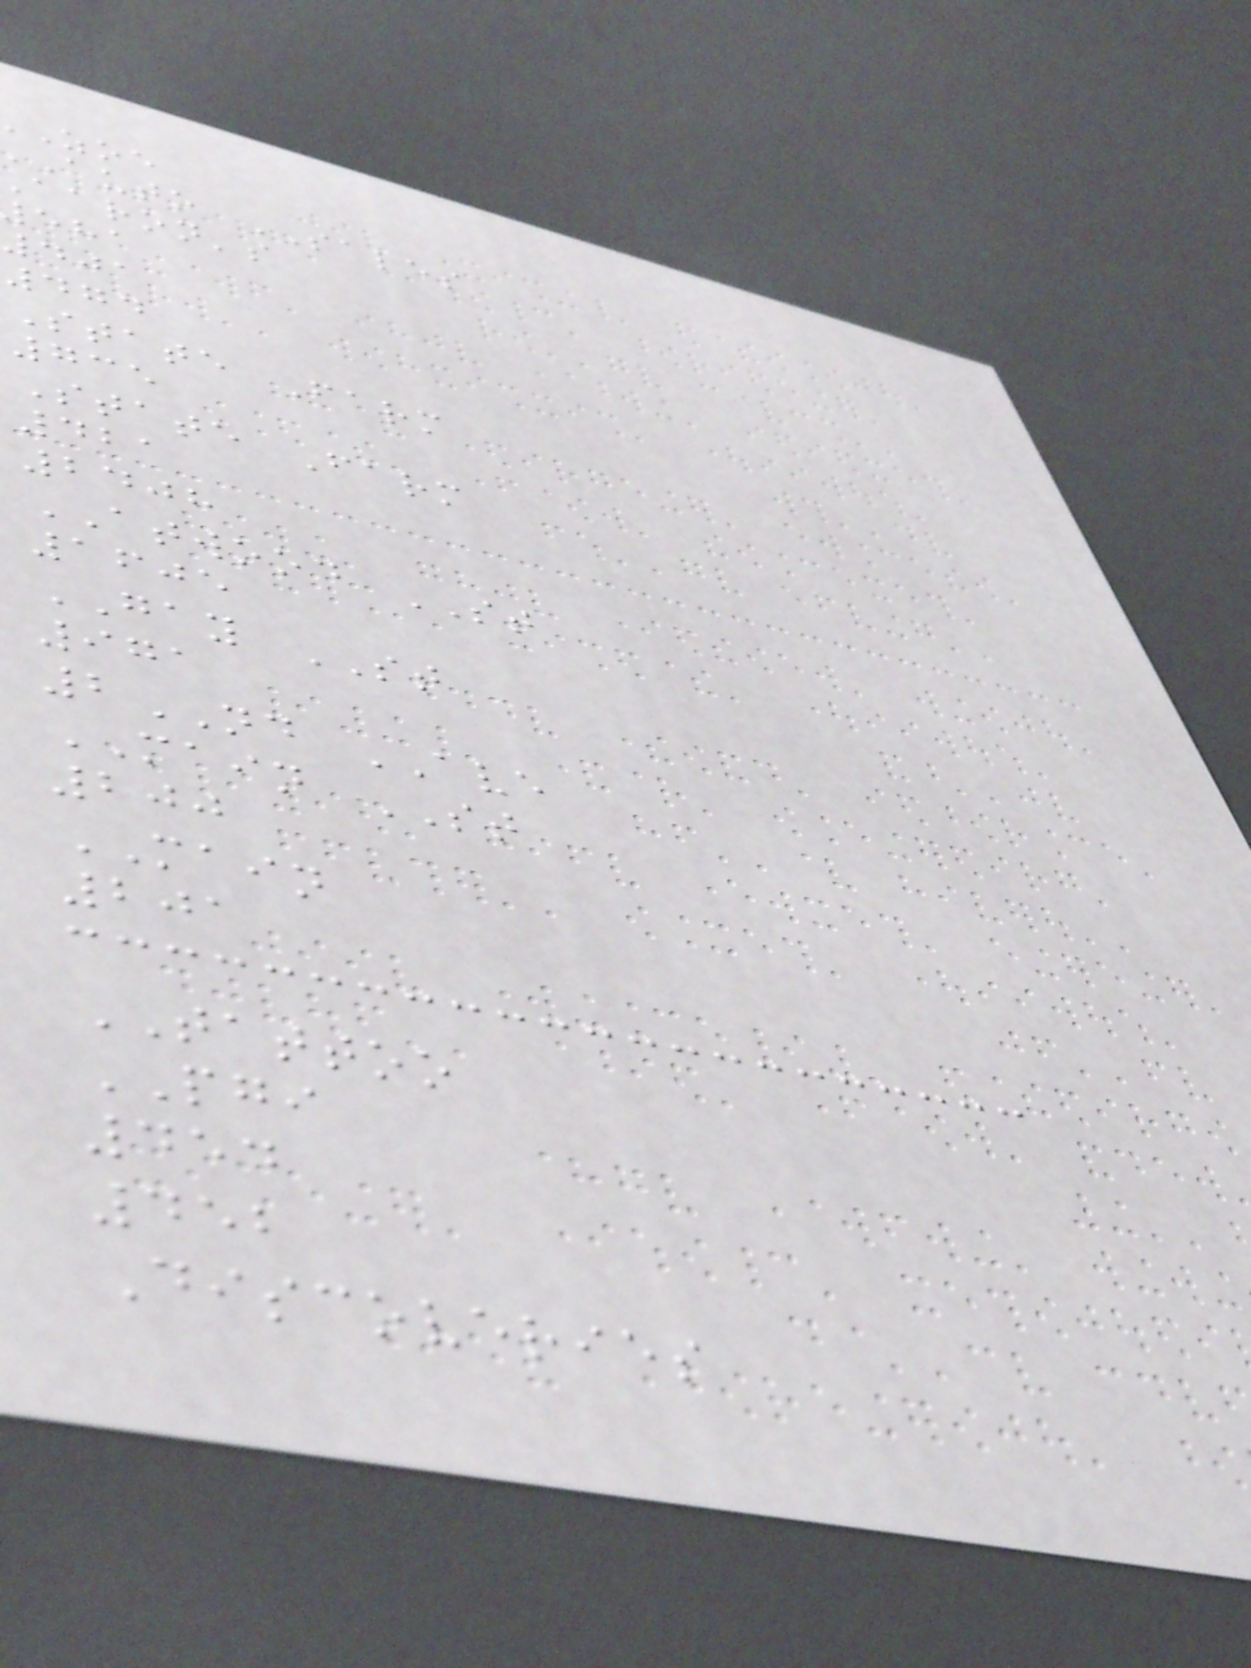auto SALES
aaron's
474
State Farm
735
State Farm
421
2408
ATWOOD ST
1605
GAY ST
971
2ND AVE
MAIN ST
200
MAIN
201
TATTOO
PGI
454
452
Discoveries
